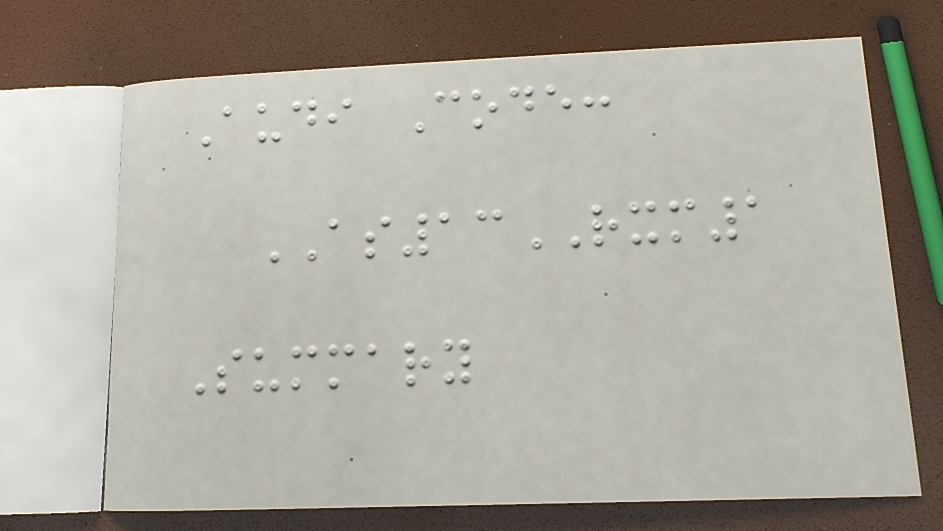Audi Code:
AS13RXM1
Summary
